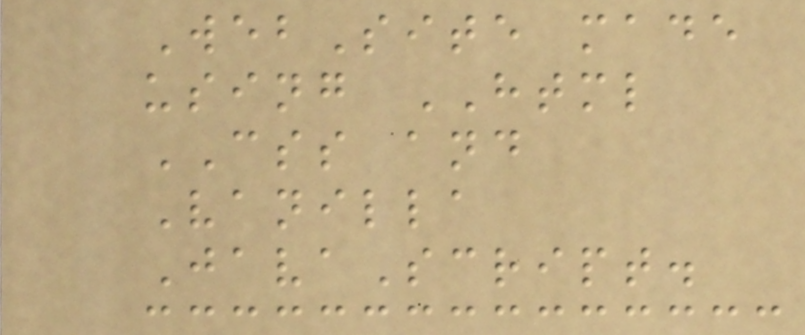WebSite made
using HTML
CSS and
Vanilla
JavaScript.
